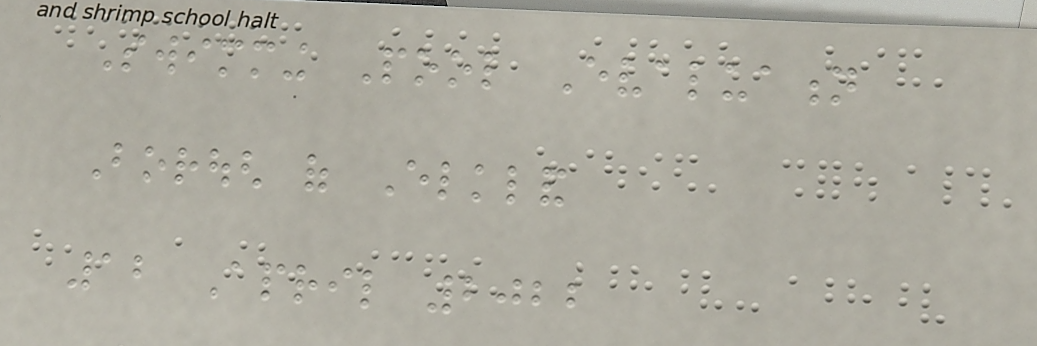Swimming Pool Evaluation
Borough of Elkland
12 April 2022
